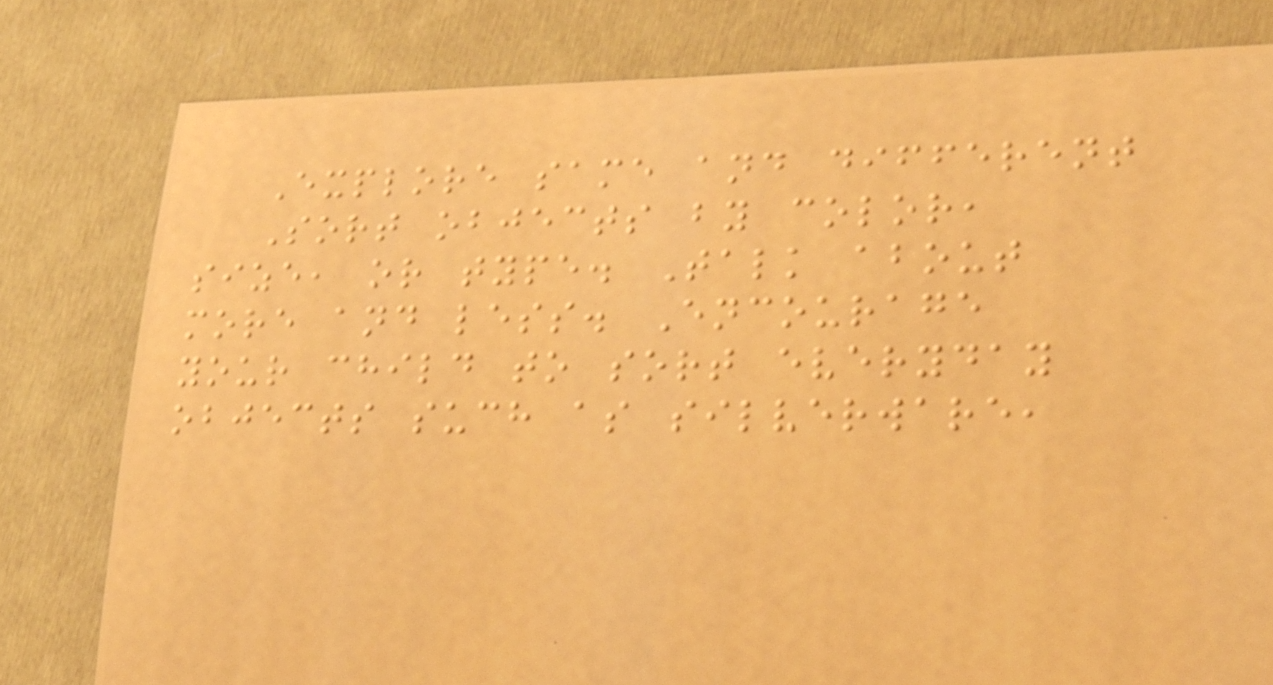Explore same and different
Sort objects by color,
size, or type. Talk about
more and less. Encourage
your child to sort everyday
objects such as silverware,
